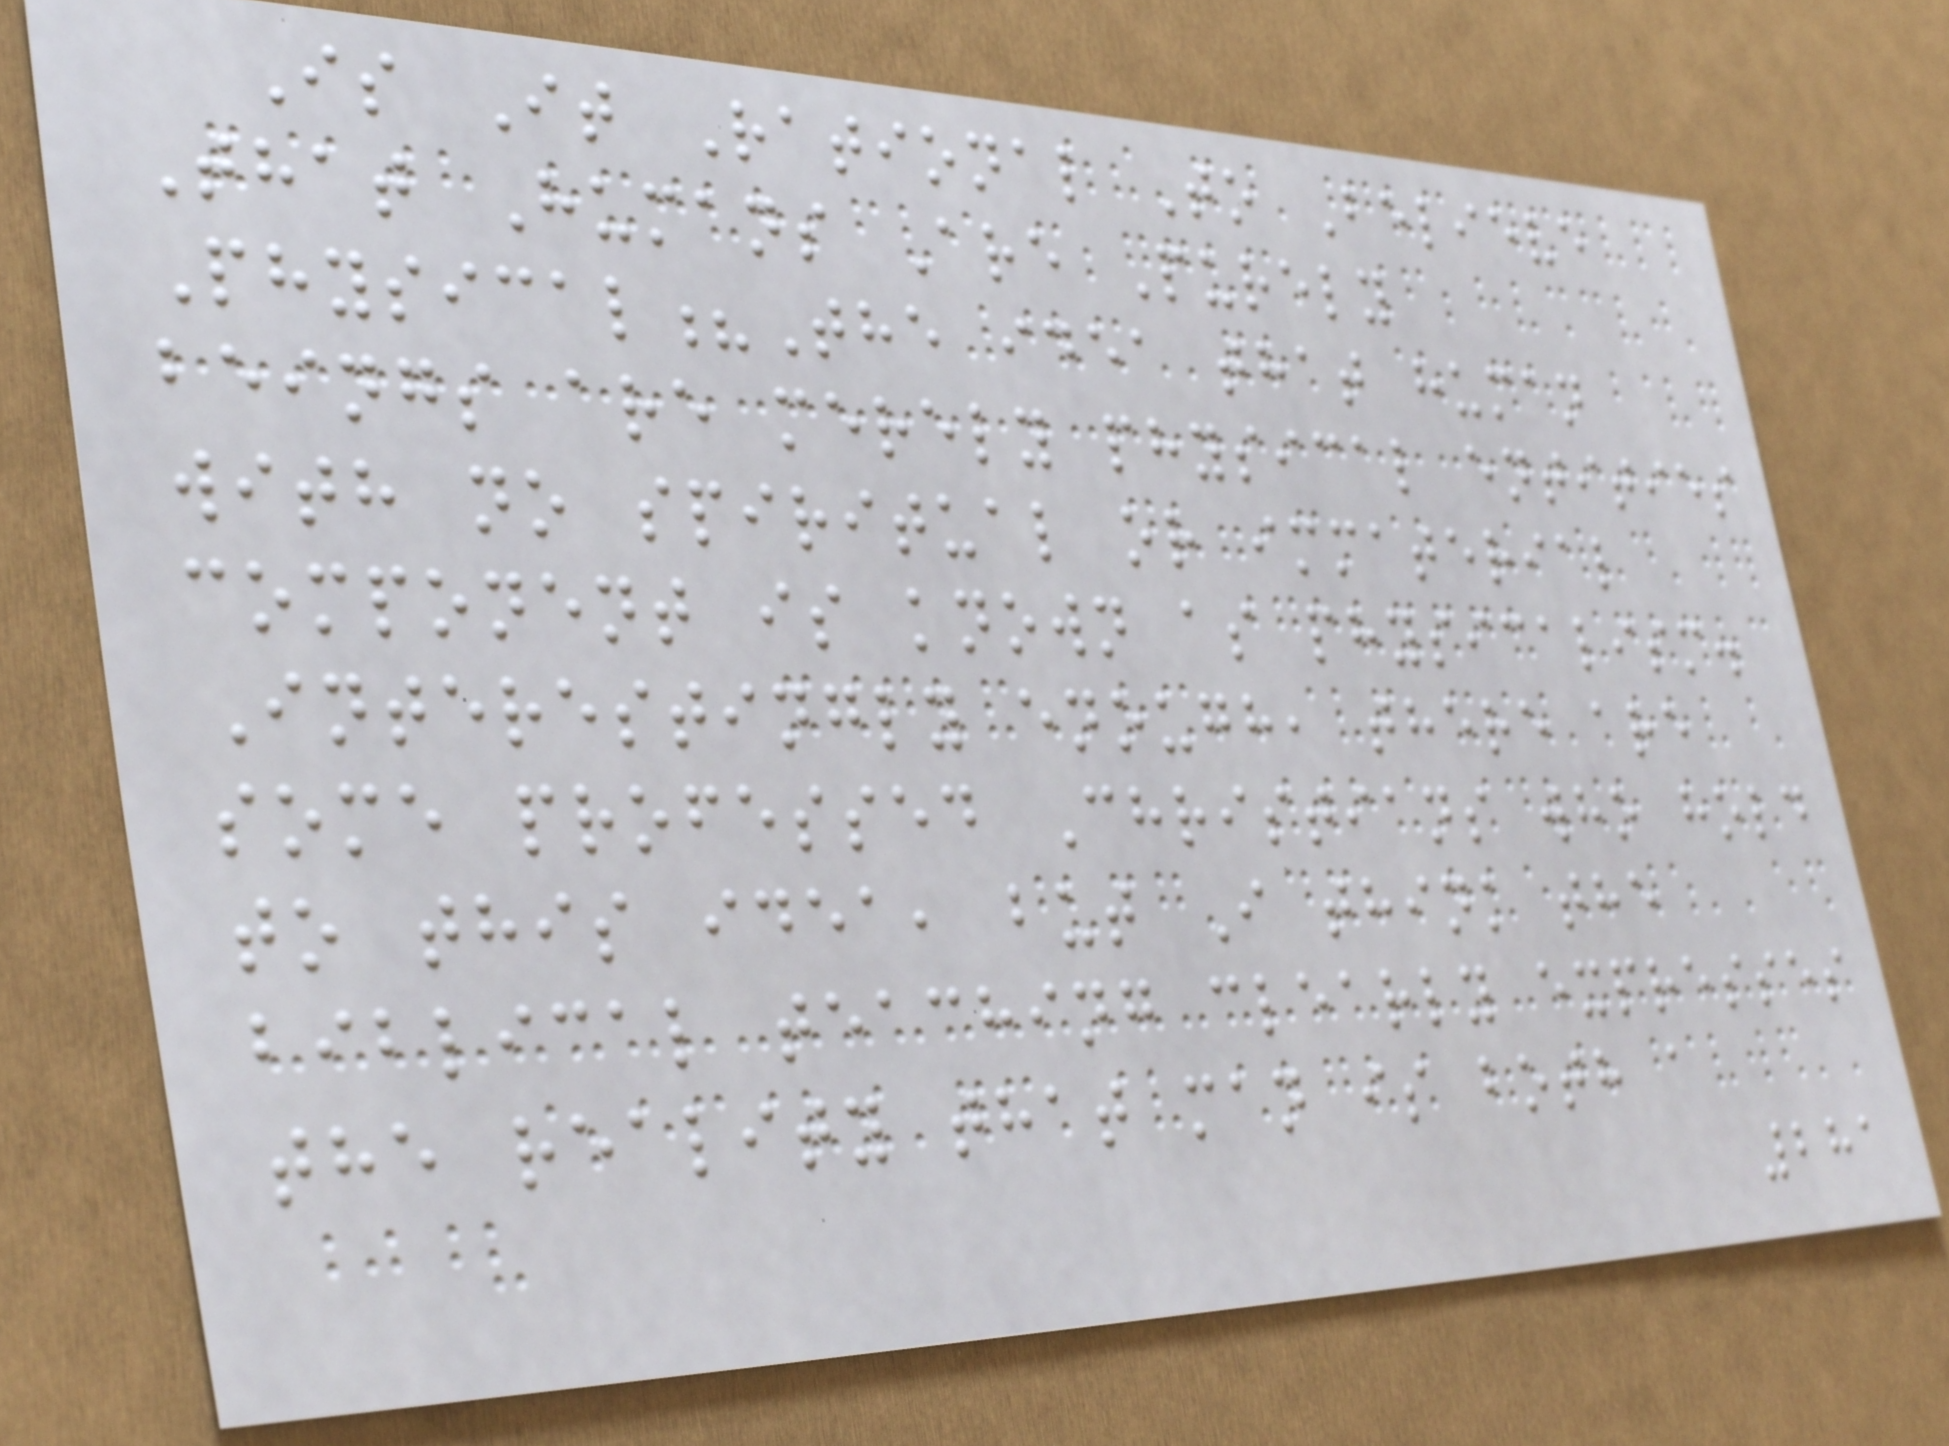Is It Rational To Believe
That Humans Are Purely
Physical?The idea that human
beings are merely physical entities
with no spiritual or immaterial
component is known as physicalism.
Interestingly enough, there are
some professed Christians who hold
to this idea, but I think the
biblical teaching clearly expresses
the reality that man is both a
281
